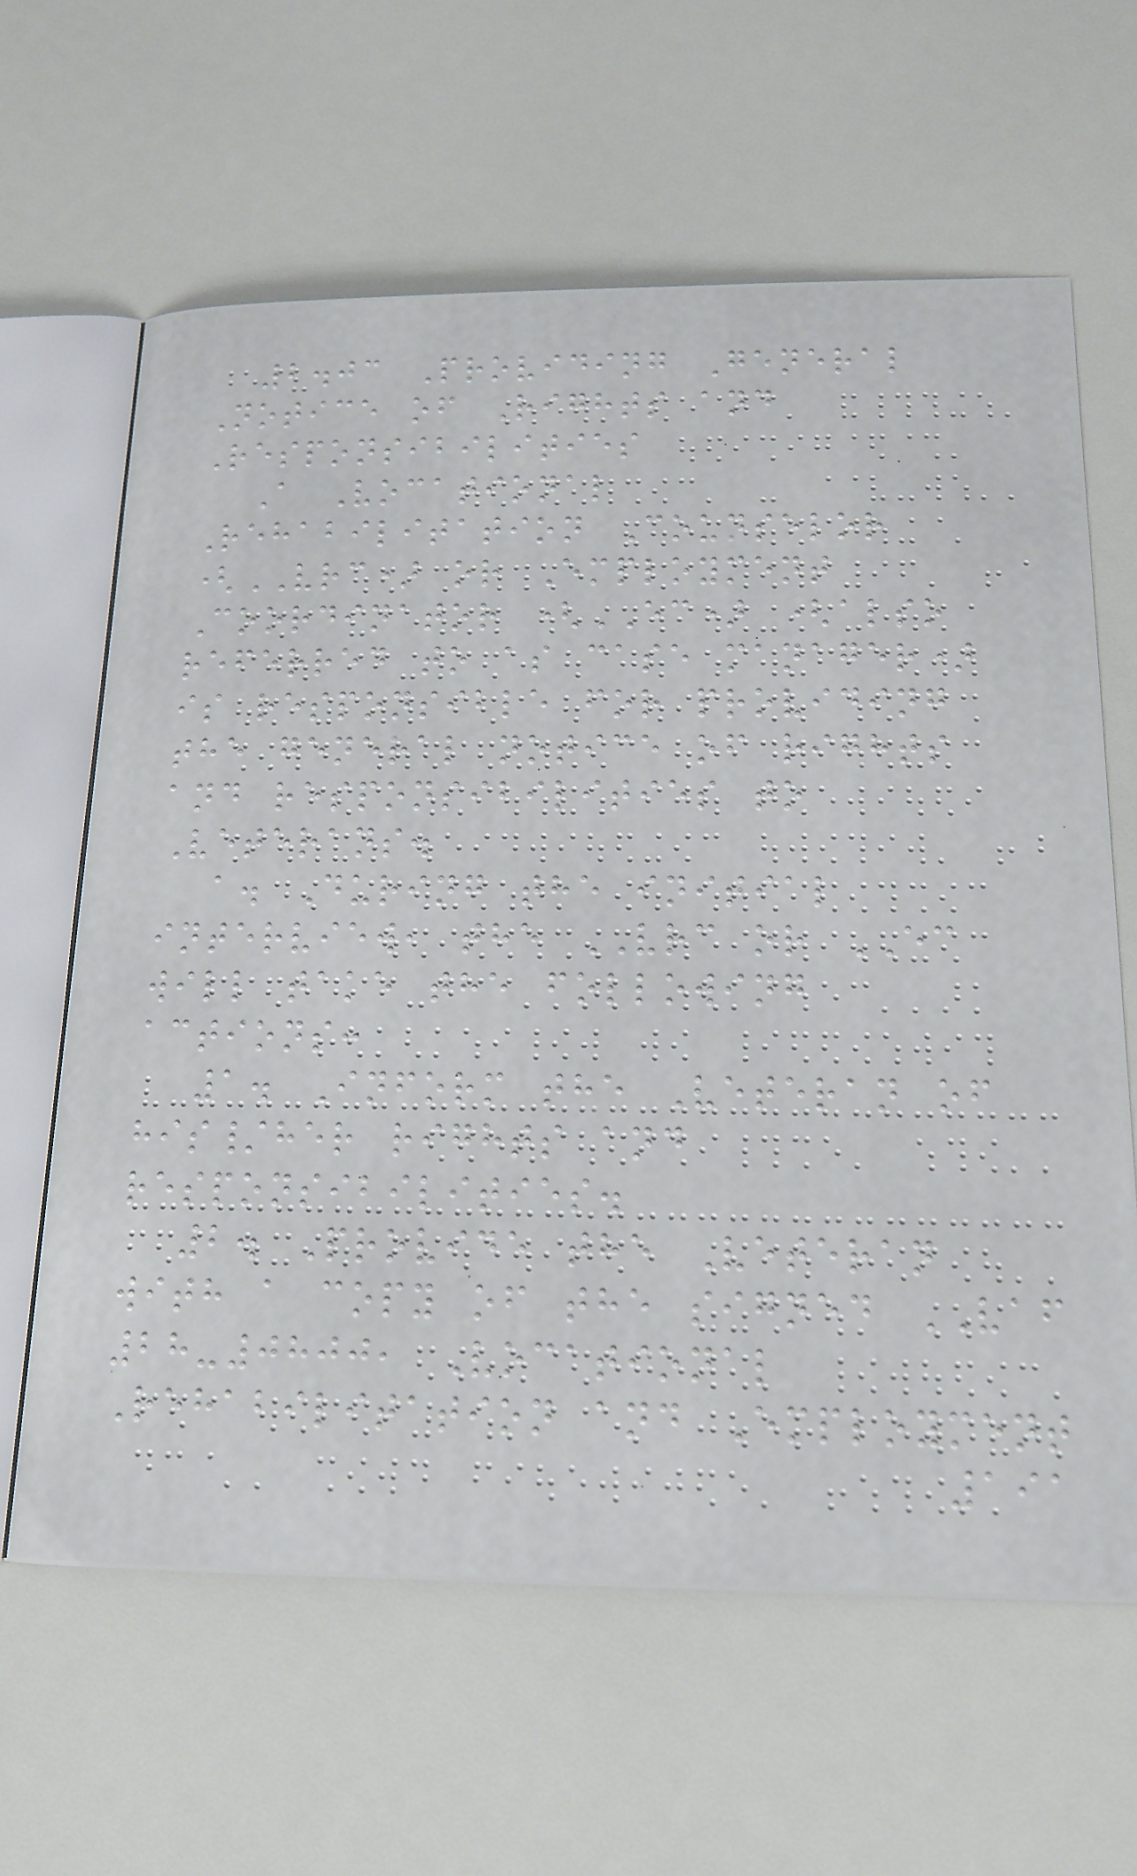2.03 Providing General
Notice of Rights and
Responsibilities
A Vocational
Rehabilitation Counselor
(VRC) or Employment
Coordinator (EC) (also
referred to as case manager)
is responsible for providing
the general notice of rights
and responsibilities to
Veterans.
a. During the initial
interview, the VRC or EC
will take the following
actions:
1. Inform the Veteran of
his/her rights and
responsibilities.
2. Provide the Veteran
with a copy of the signed VAF
28-0800, Vocational
Rehabilitation and Employment
191
